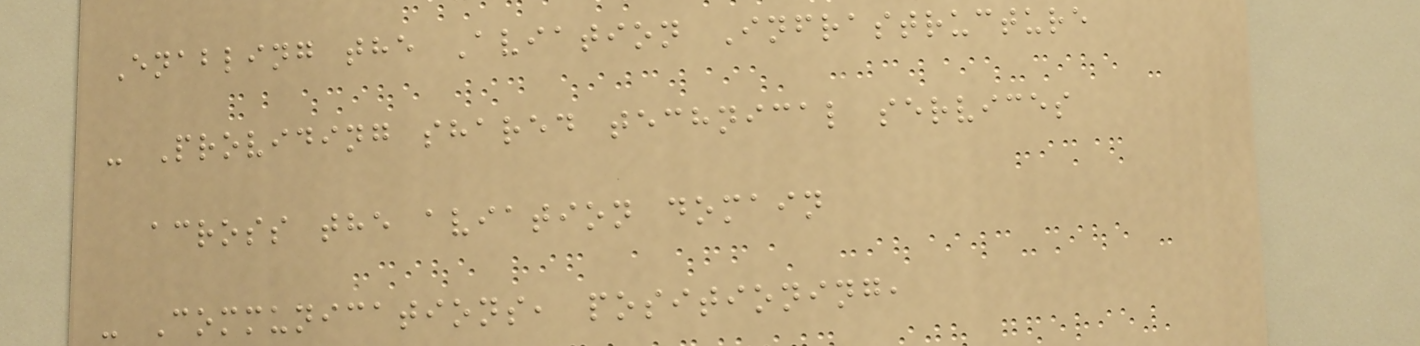Enabling the Aviation Infrastructure
- Providing shared technical services
across the aviation domain
- Communications, positioning,
